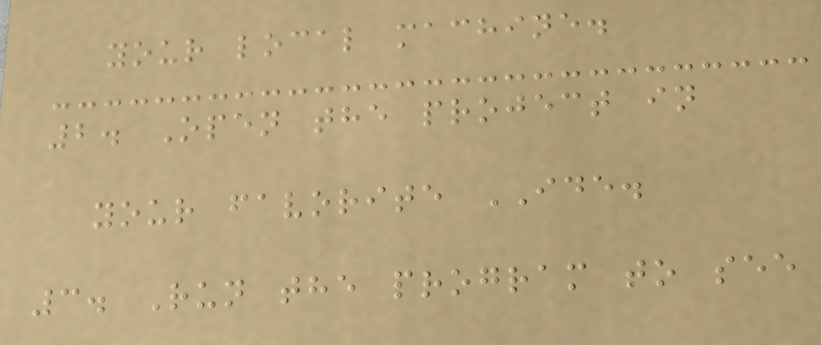your local machine.
2. Open the project in
your favorite IDE.
3. Run the program to see
